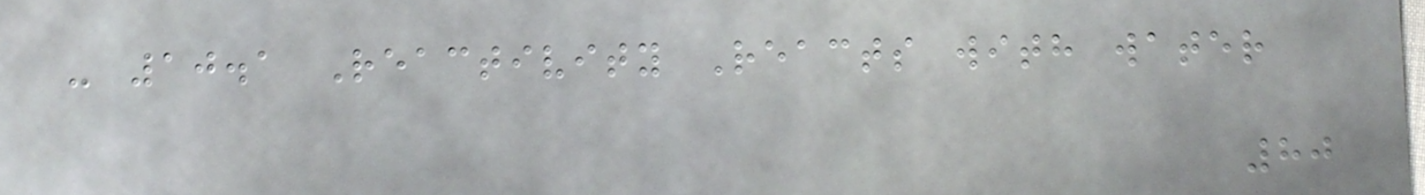- 10.1 Reactivity Reacts with water
80
